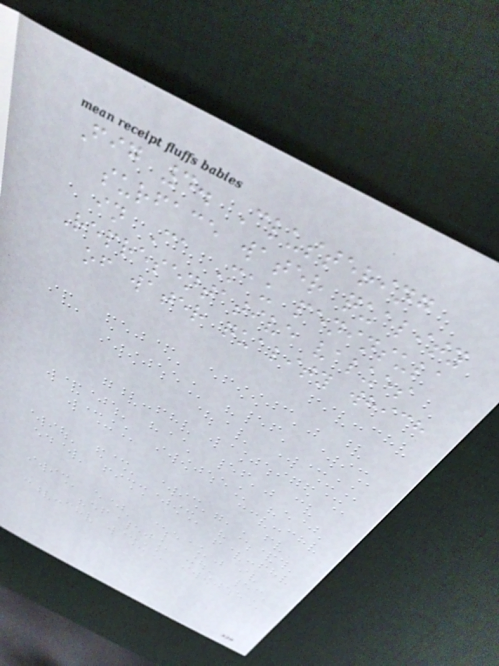Fig 4. Clustering
surface water quality
in Ca Mau peninsula
Representative values
of water quality which
